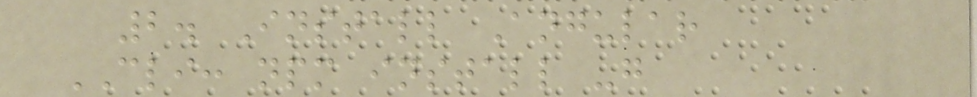2. Install Angular
CLI: npm install -g
